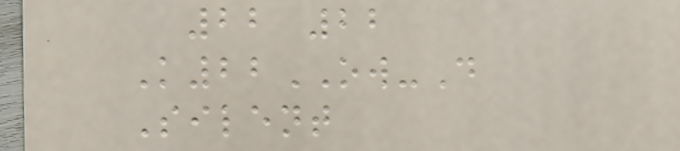22 22
K22OW-D
Silent
